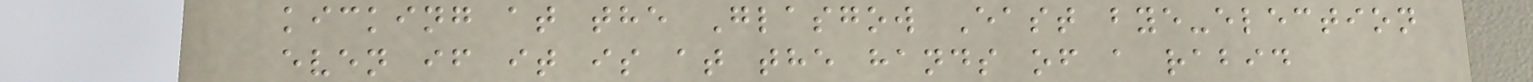kicking at the Glasgow East bye-election
even if it is at the hands of a rabid
